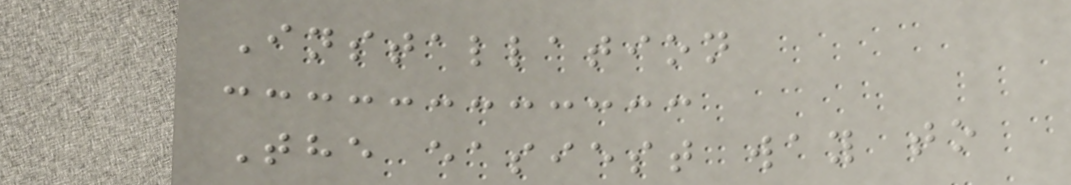Installation
The easiest way to
